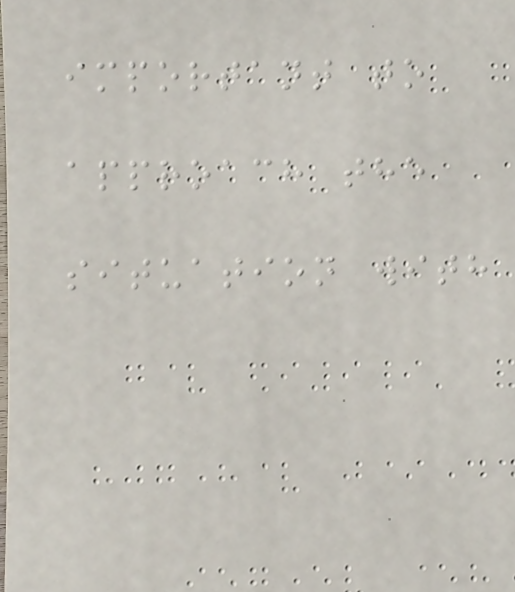important to
approach the
situation with
